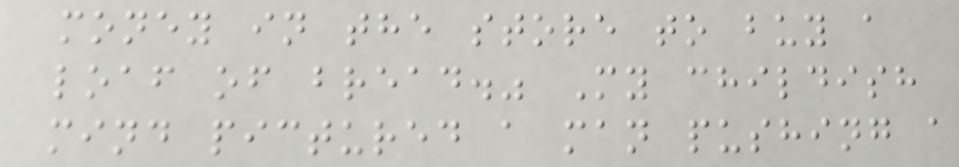money in the store to buy a
loaf of bread." My childish
mind pictured a man pushing a
